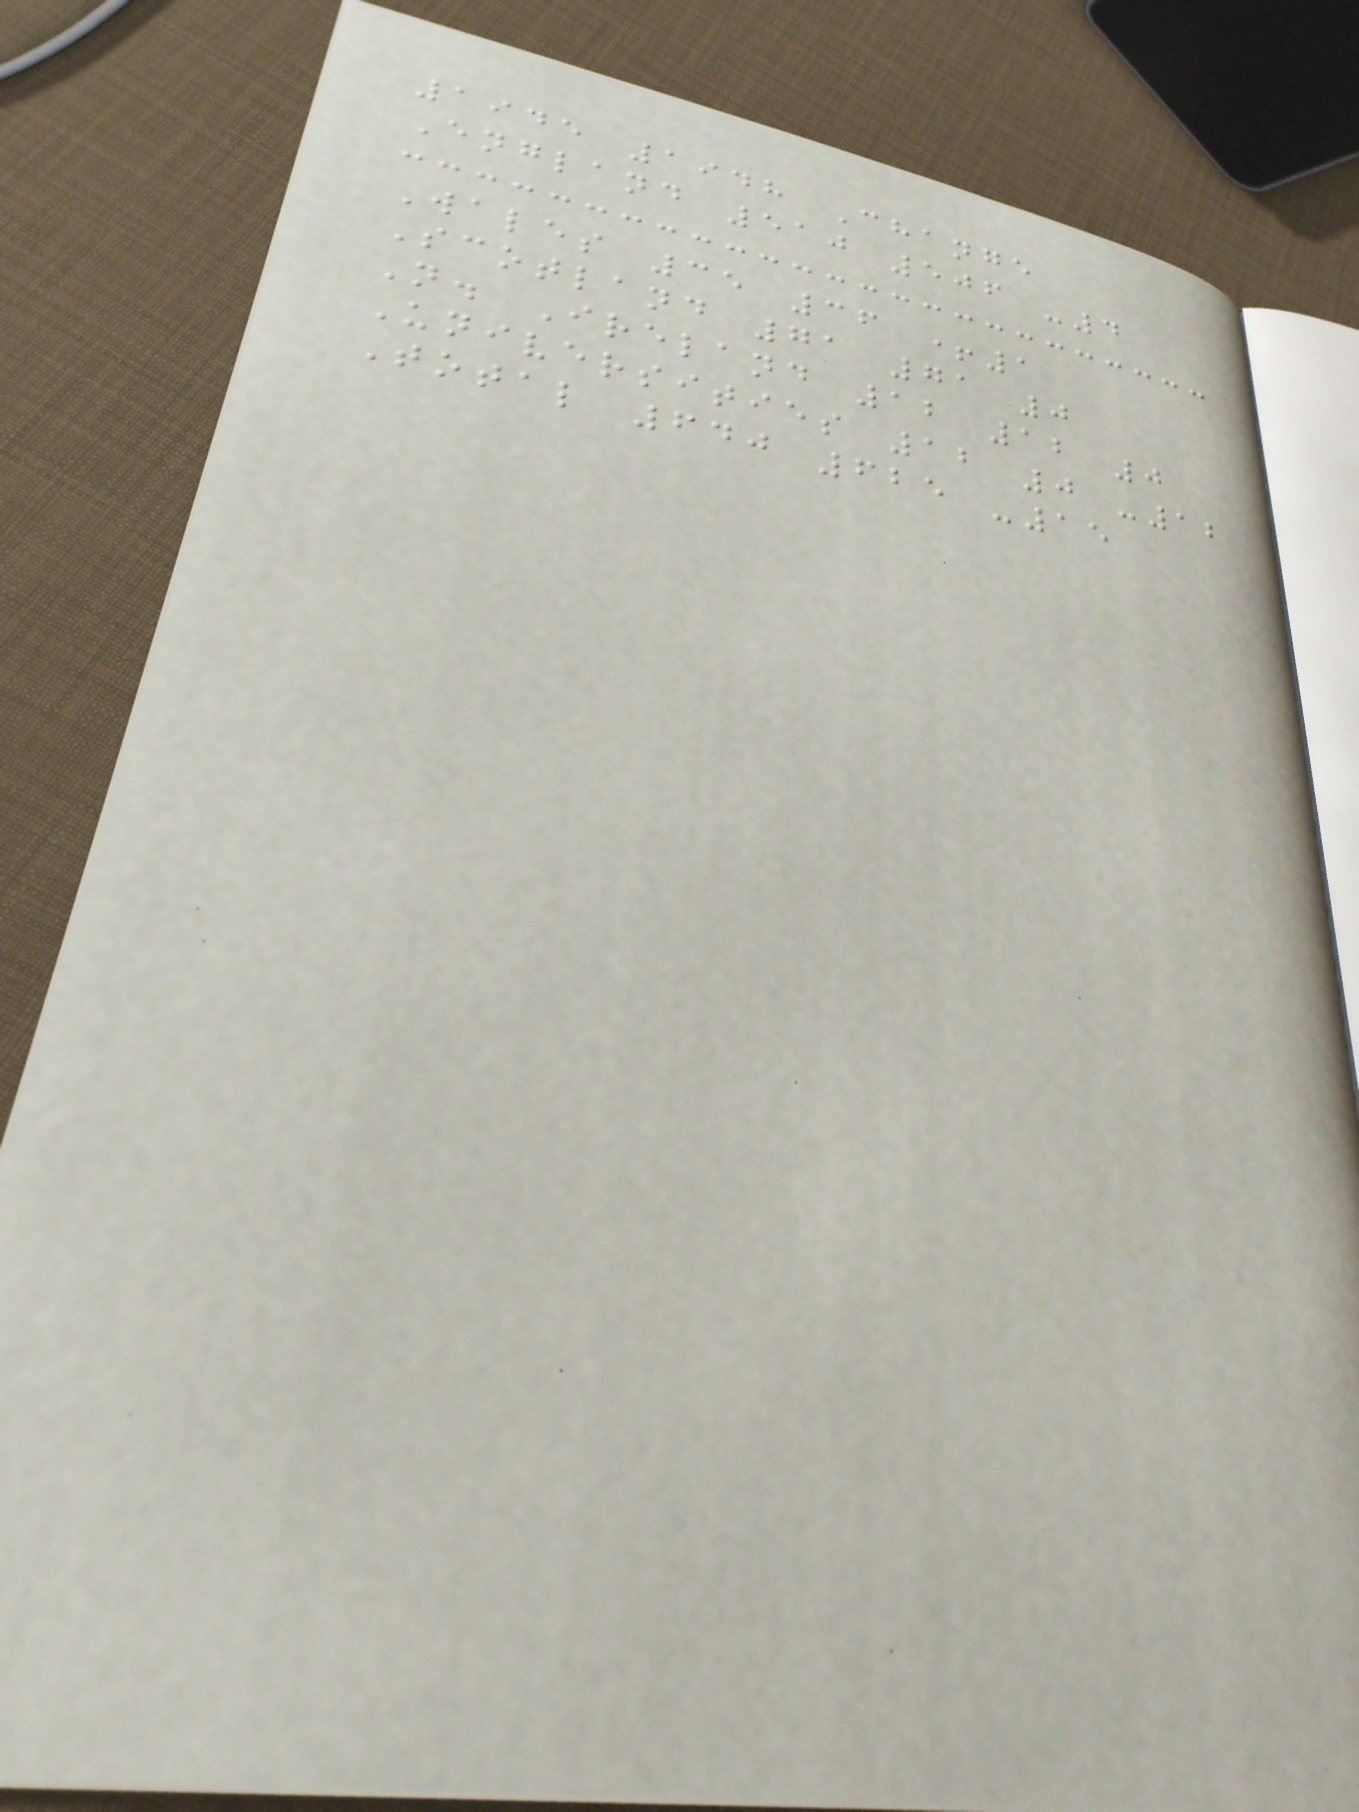1945 1948 Change
England 510 506 -4
Wales 35 36 +1
Scotland 71 71 0
N. Ireland 12 12 0
Universities 12 0 -12
Total 640 625 -15
